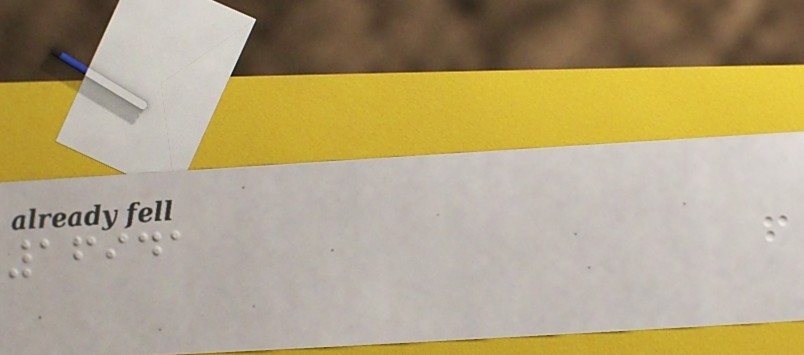16941
